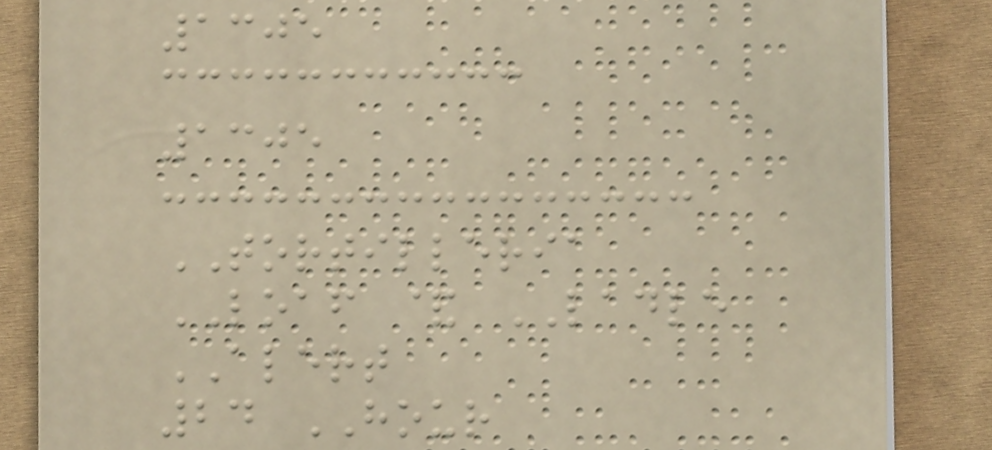1305
1305
TORTILLERIA
LOAF & LADLE
ALERT
24 HOUR
